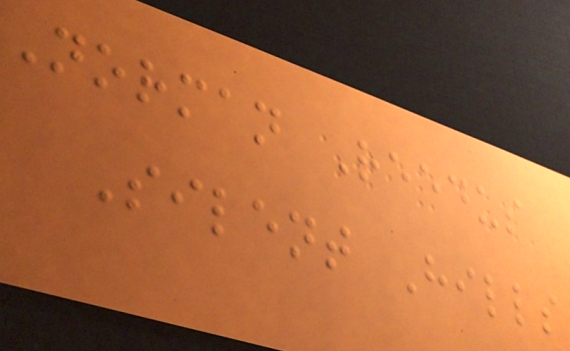Norman Reedus
Silent Hills
